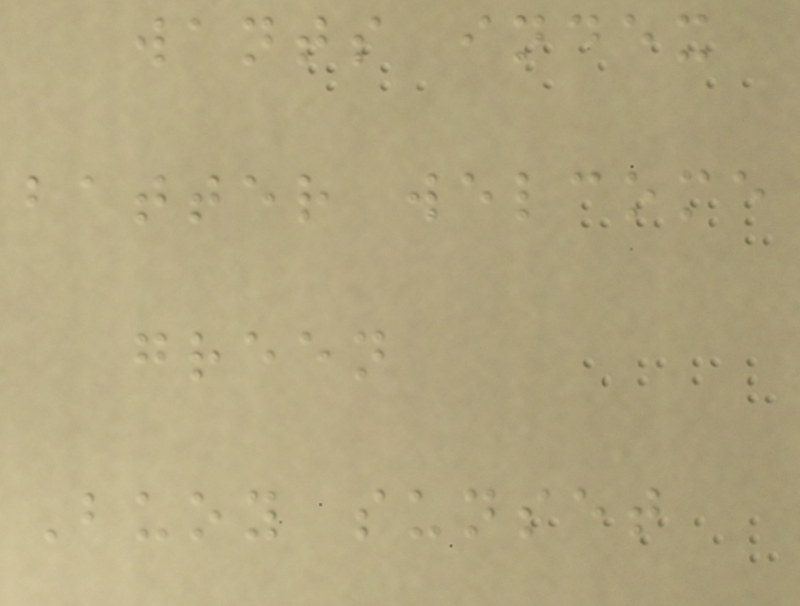wants index
batter welcome
green
Buoy sunset
